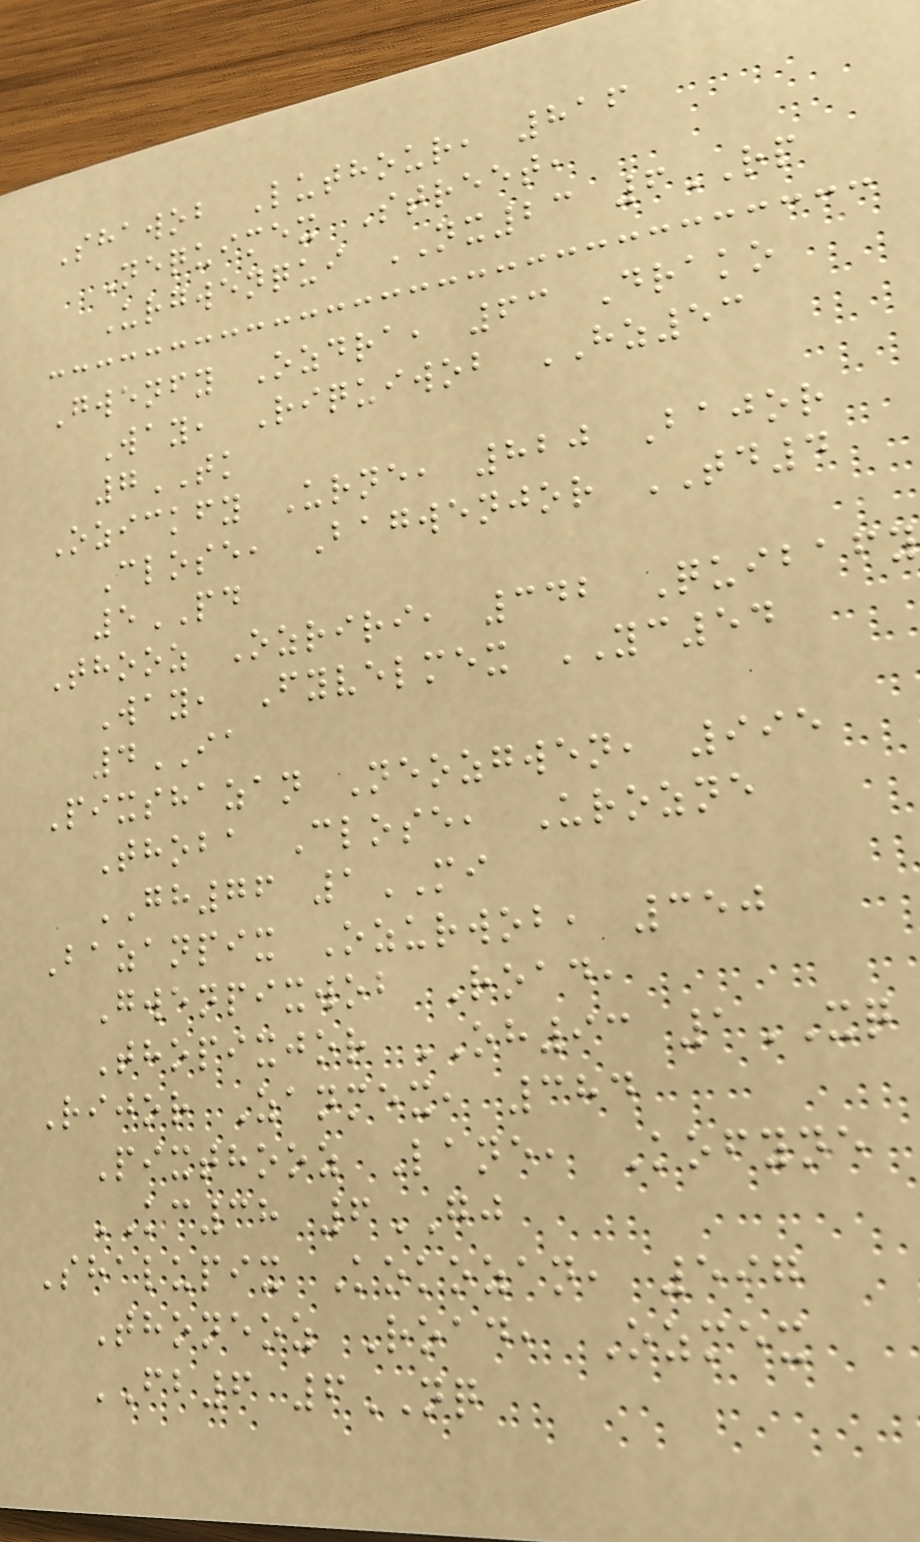Shawob Luthour, 816
Nequimex Street,
Urgwenqui NX23 6RP
Gwenfy Ozdra, 63 Drako
Way, Riquiwob HZ53
7TK
Ozickfy Urne, 820 Bajor
Close, Bagwenjor TD4
5PD
Thooz Ozriri, 342 Quibafy
Way, Fyvelmex YC54
4IA
Pixshazan Neozgwen, 995
Thoba Close, Urozne
GH76 1MI
Bazanpix Ozurwob, 350
Gwenpixwob Road,
Thopixjor OH93 1XQ
Rijor Zanmex, 384
Pixthooz Lane, Kofyne
KC38 6GJ
Shalupix Kokozan, 597
Thoneoz Road, Ozmex
FB6 6NQ
